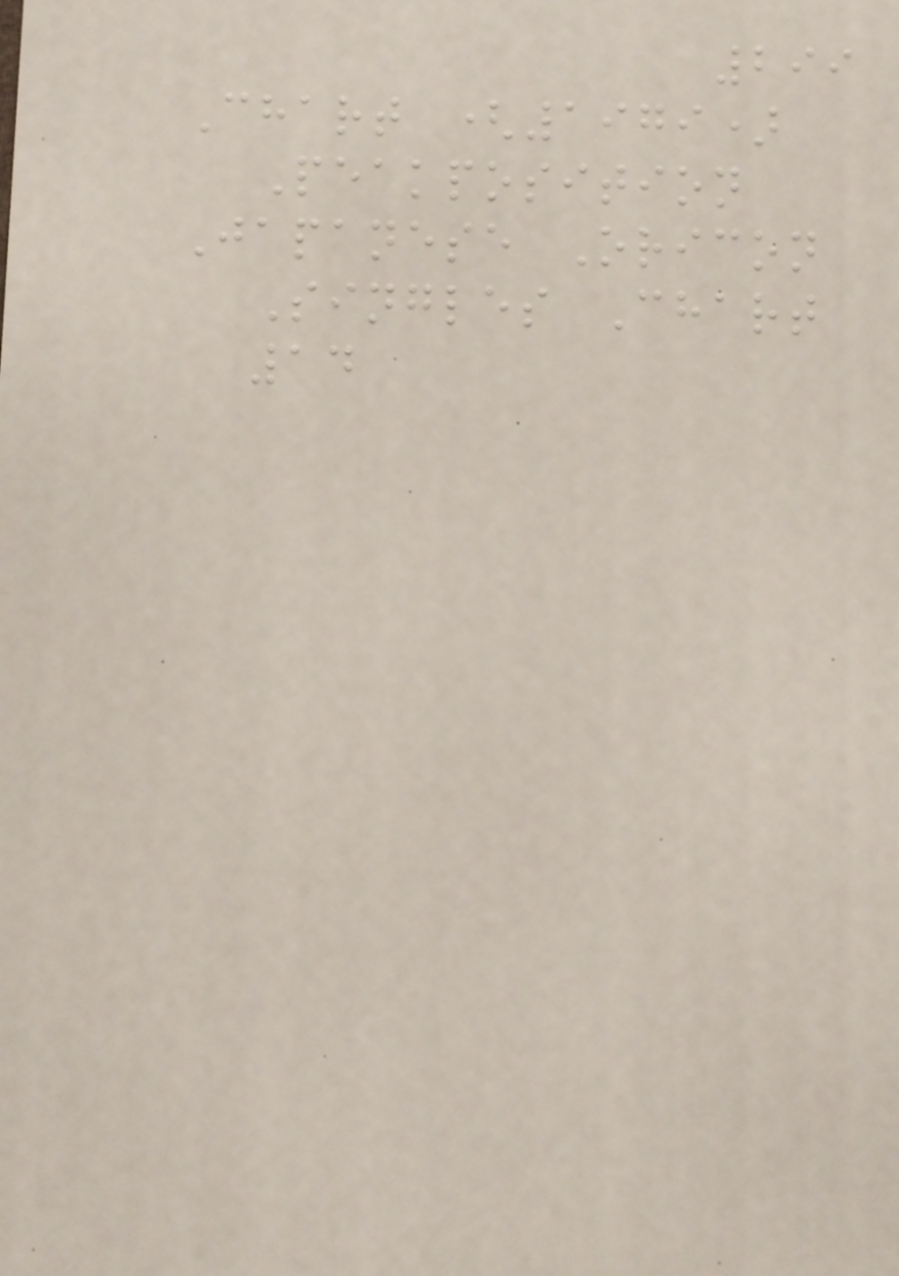299
Chart (1979)
Peakposition
Japanese Oricon
Singles Chart
14
